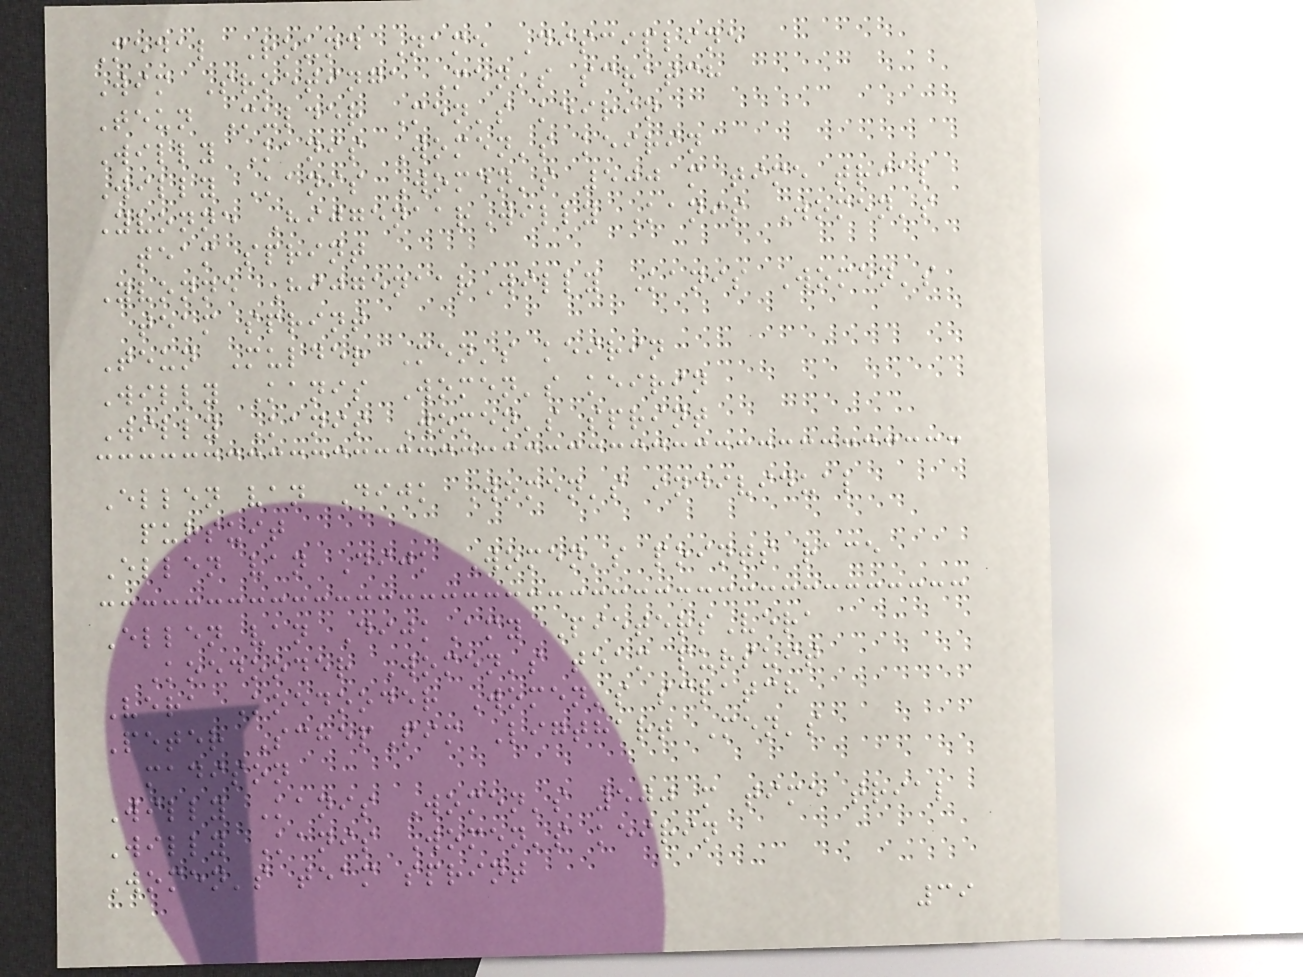Medal Round Name Discipline
Wim Sroetinga Men's scratch
Teun Mulder Men's keirin
Willy Kanis Women's keirin
Willy Kanis Women's 500 m time trial
Yvonne HijgenaarWilly Kanis Women's
team sprint
Yvonne HijgenaarWilly Kanis Women's
team sprint
Teun Mulder Men's keirin
Willy Kanis Women's keirin
Willy Kanis Women's sprint
Ellen van Dijk Women's individual
pursuit
Ellen van Dijk Women's points race
Ellen van DijkAmy PietersVera
Koedooder Women's team pursuit
Vera Koedooder Women's scratch
Peter SchepPim Ligthart Men's
madison
Willy Kanis Women's 500 m time trial
Willy Kanis Women's keirin
Women's team sprint
39
